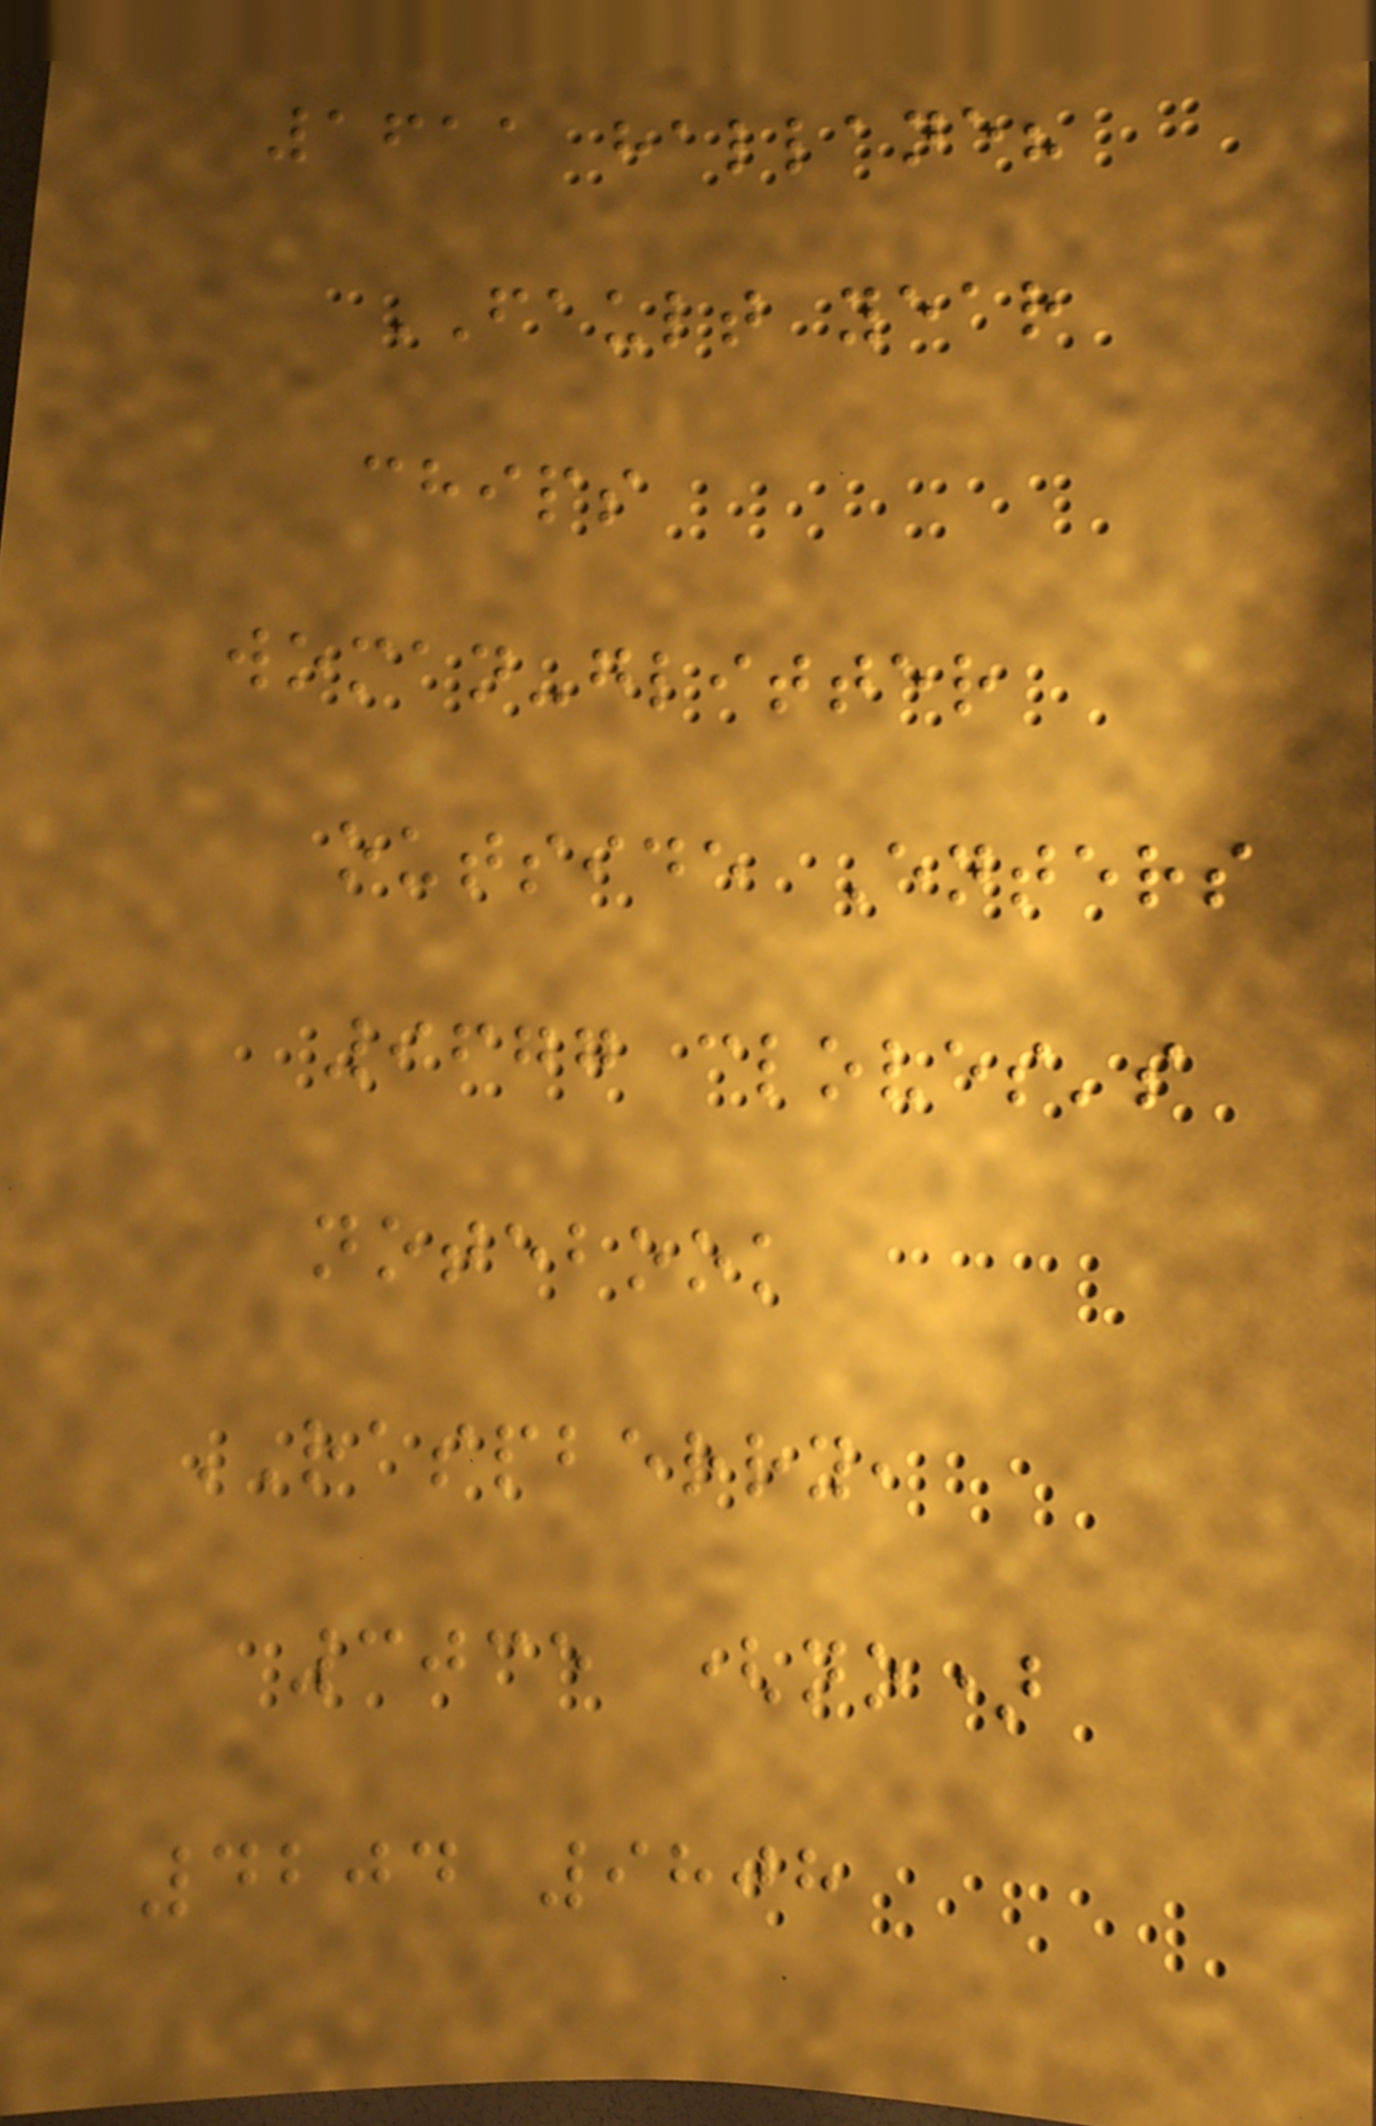1611 hallane?
FAULT year
chips
woman-glitter
outside Enters
9677 cloves's
notebook
RASPBERRY,
3035 (no)
4204 9808
